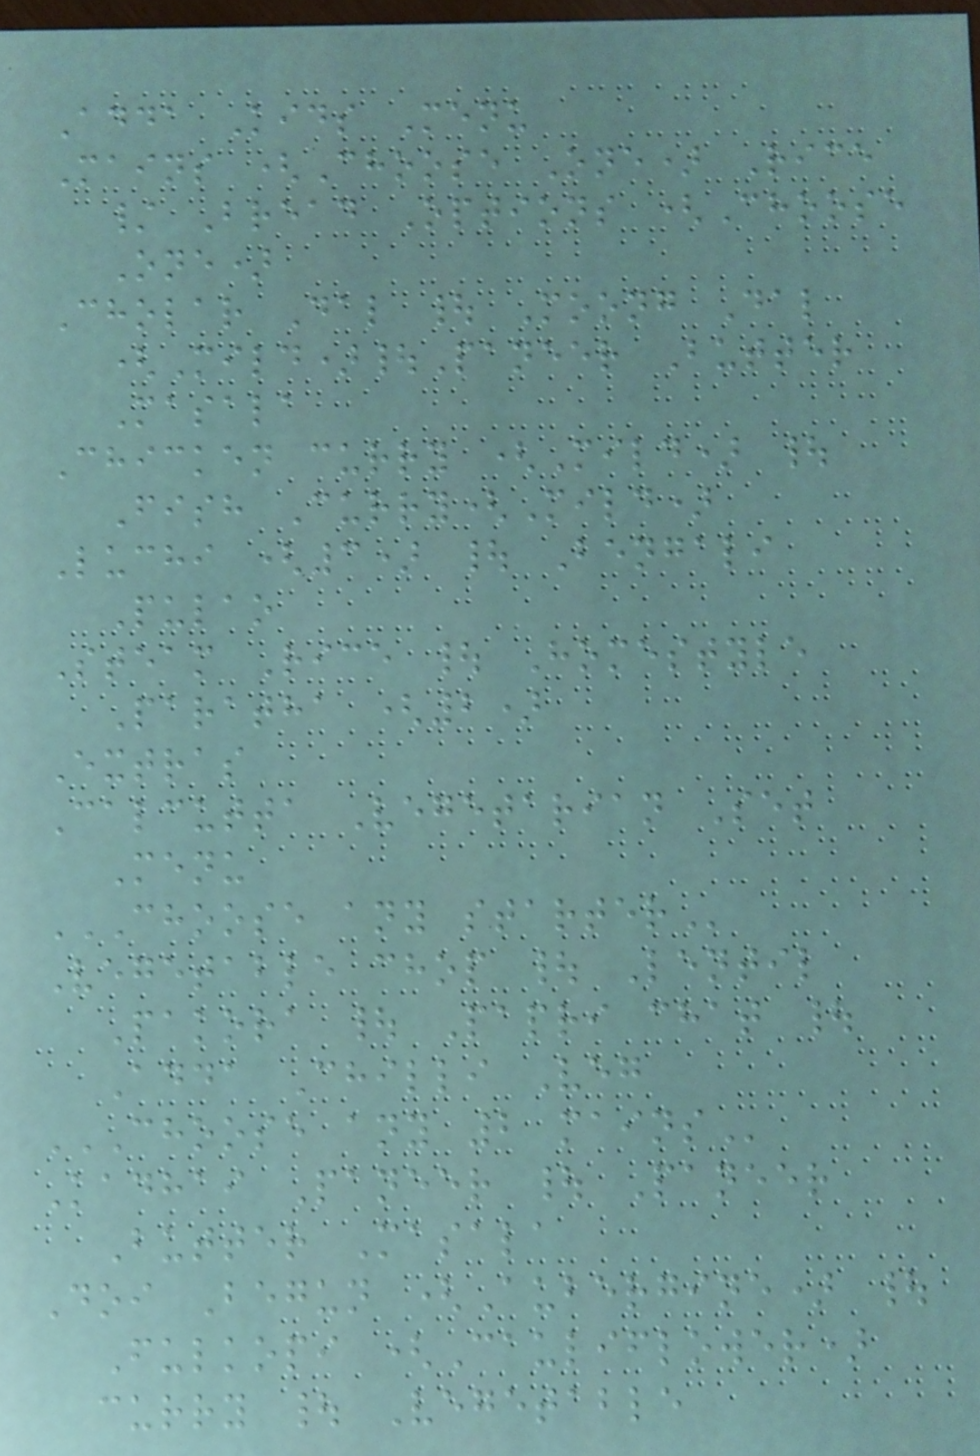Adda Kids Menu
Mains (Choose One) Rice
/ Bread Options (Choose
One)
Cholar Dal | Moong Dal
(Mild)|Paneer Butter
Masala
Chicken curry (Mild) |
Fish Curry(Mild)
Luchi (3) | Bengali
Pulao
Steam Rice | Homestyle
Paratha (2)
Extras
Calcutta Vegetarian Set
Menu
CHOOSE ANY STARTER
Vegetable chop | Lentil
Pakora | Papri chat |
Adda Chilli Veg
CHOOSE ANY 2 MAINS
Kadhai Paneer | Paneer
Butter Masala
Doi Begun (Aubergine) |
Fulkopi (Cauliflower)
curry | Vegetable
